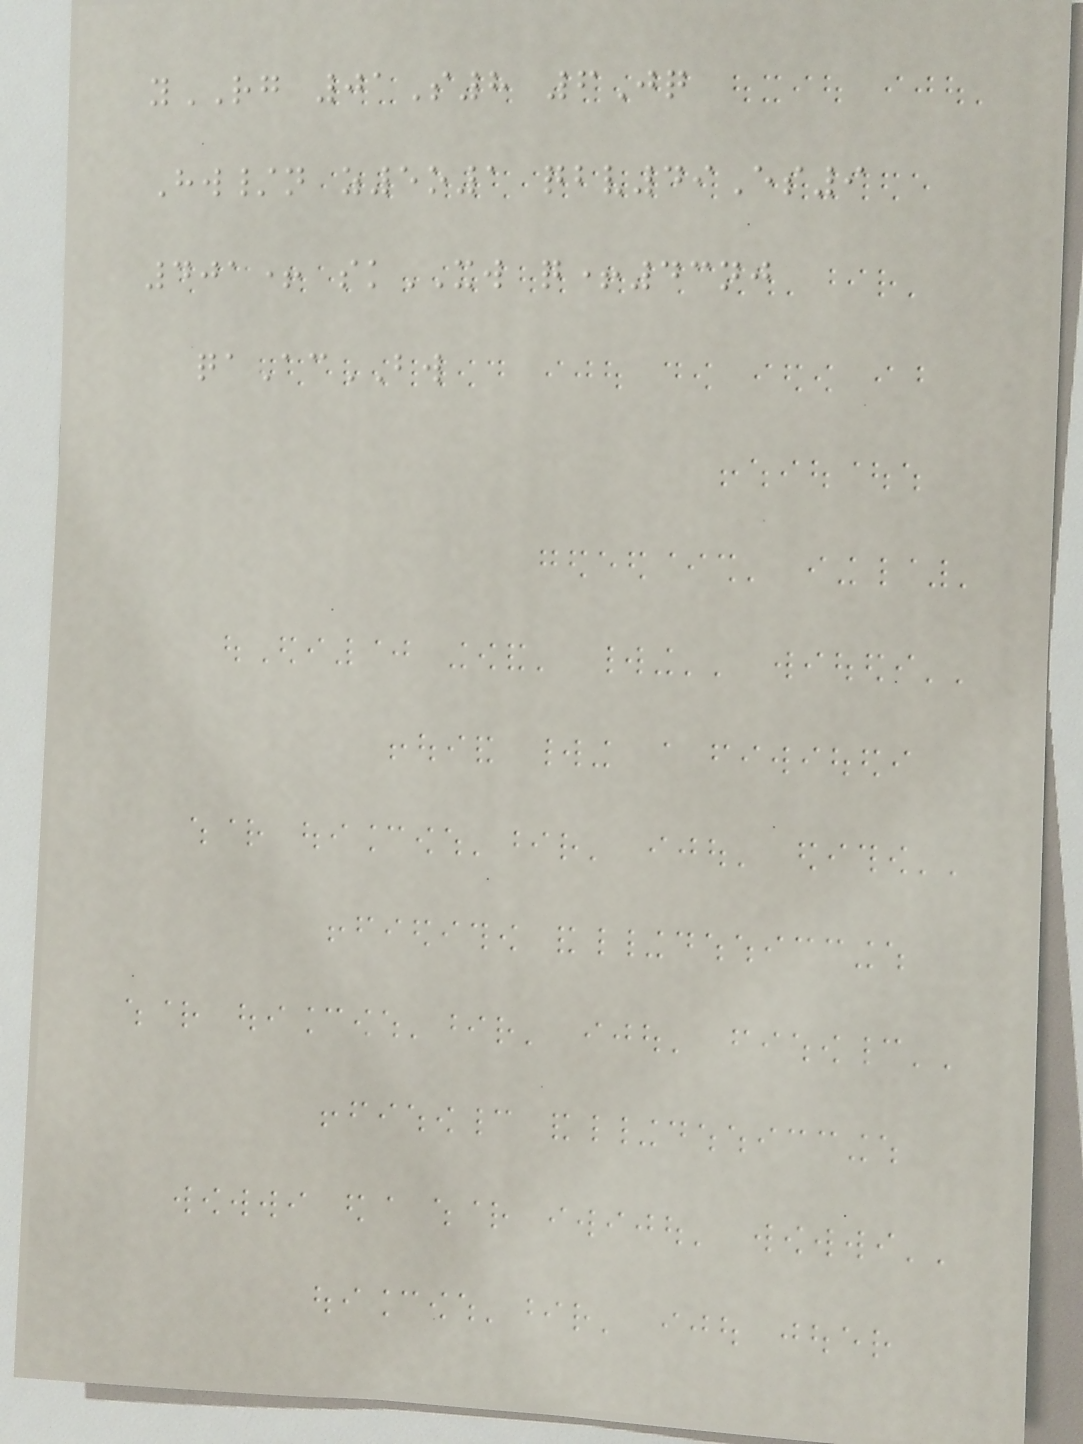yRG 01S8 6Jq
Hw/n z5o1 qbv49Es9
401+ skXW q+43nj
qaAcBW
